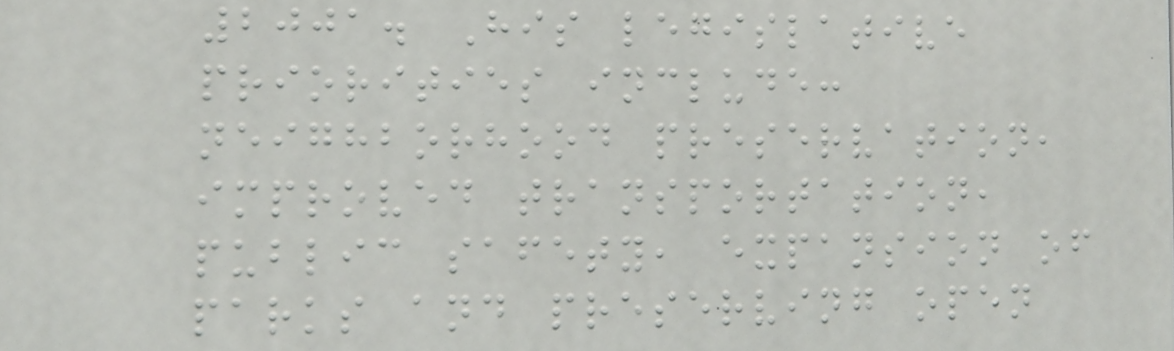2001. His legislative
priorities include:
neighborhood preservation,
improved transportation,
public safety, expansion of
parks and preserving open
